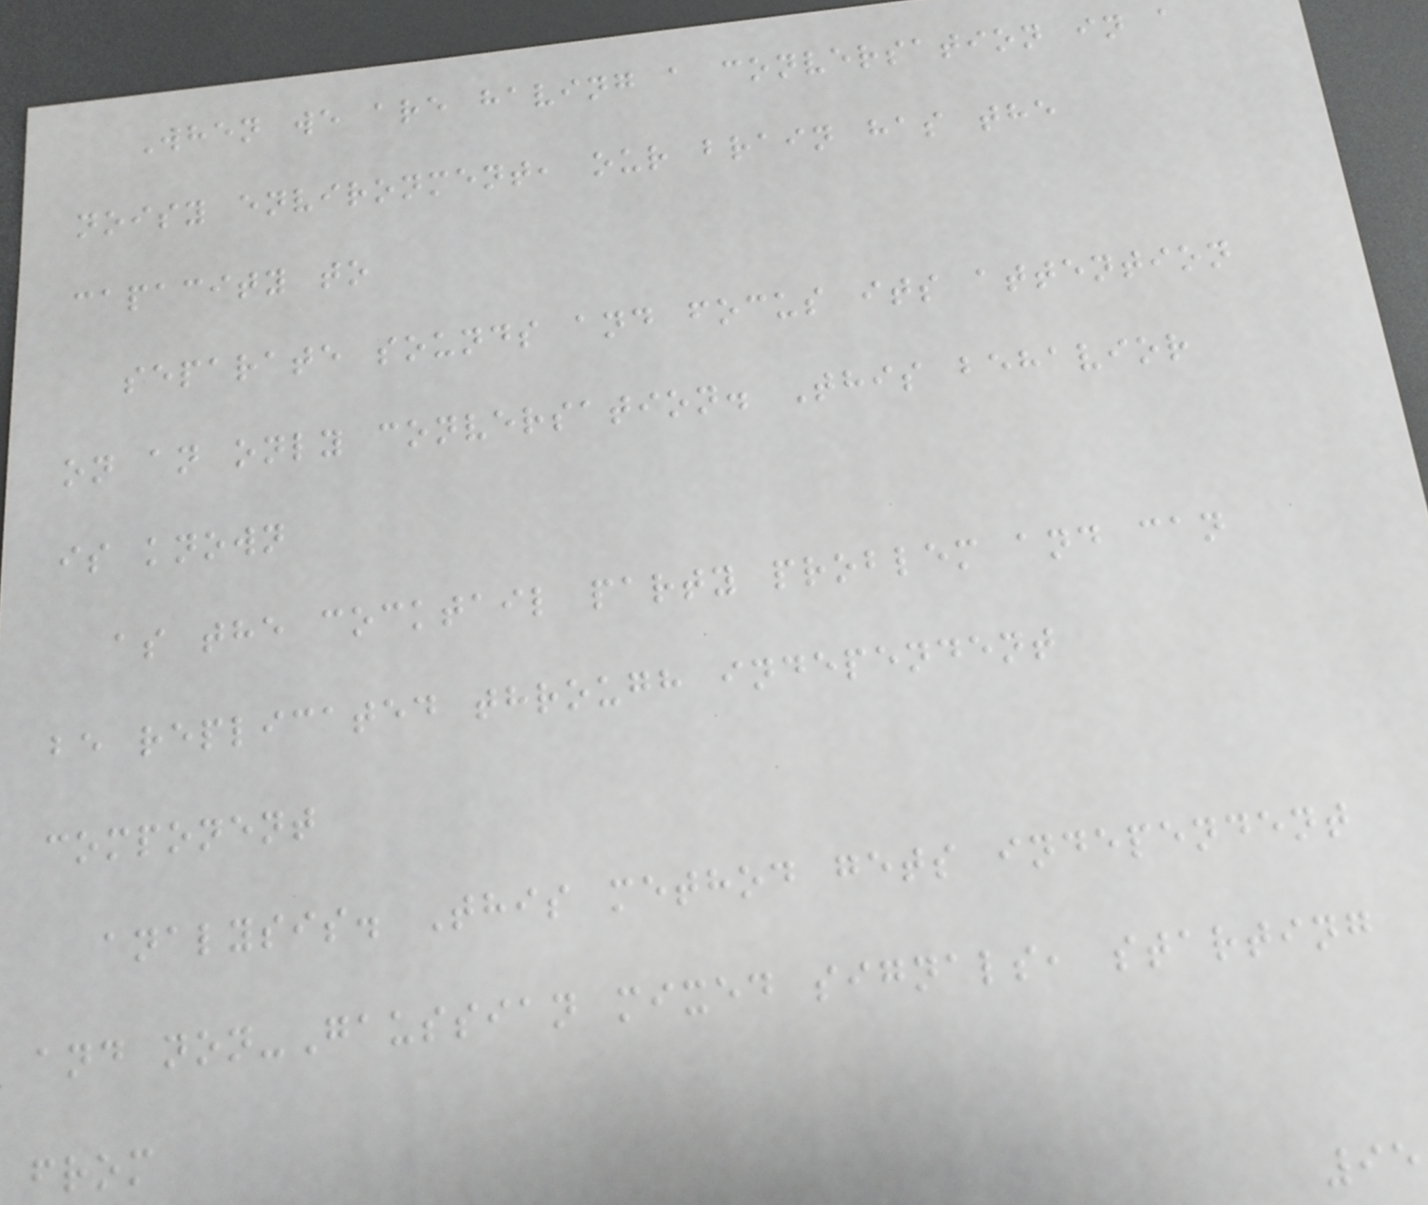When we are having a conversation in a
noisy environment, our brain has the
capacity to
separate sounds and focus its attention
on an only conversation. This behavior
is known
as the cocktail party problem and can
be replicated through independent
component
analysis. This method gets independent
and non-Gaussian mixed signals, starting
from
95
